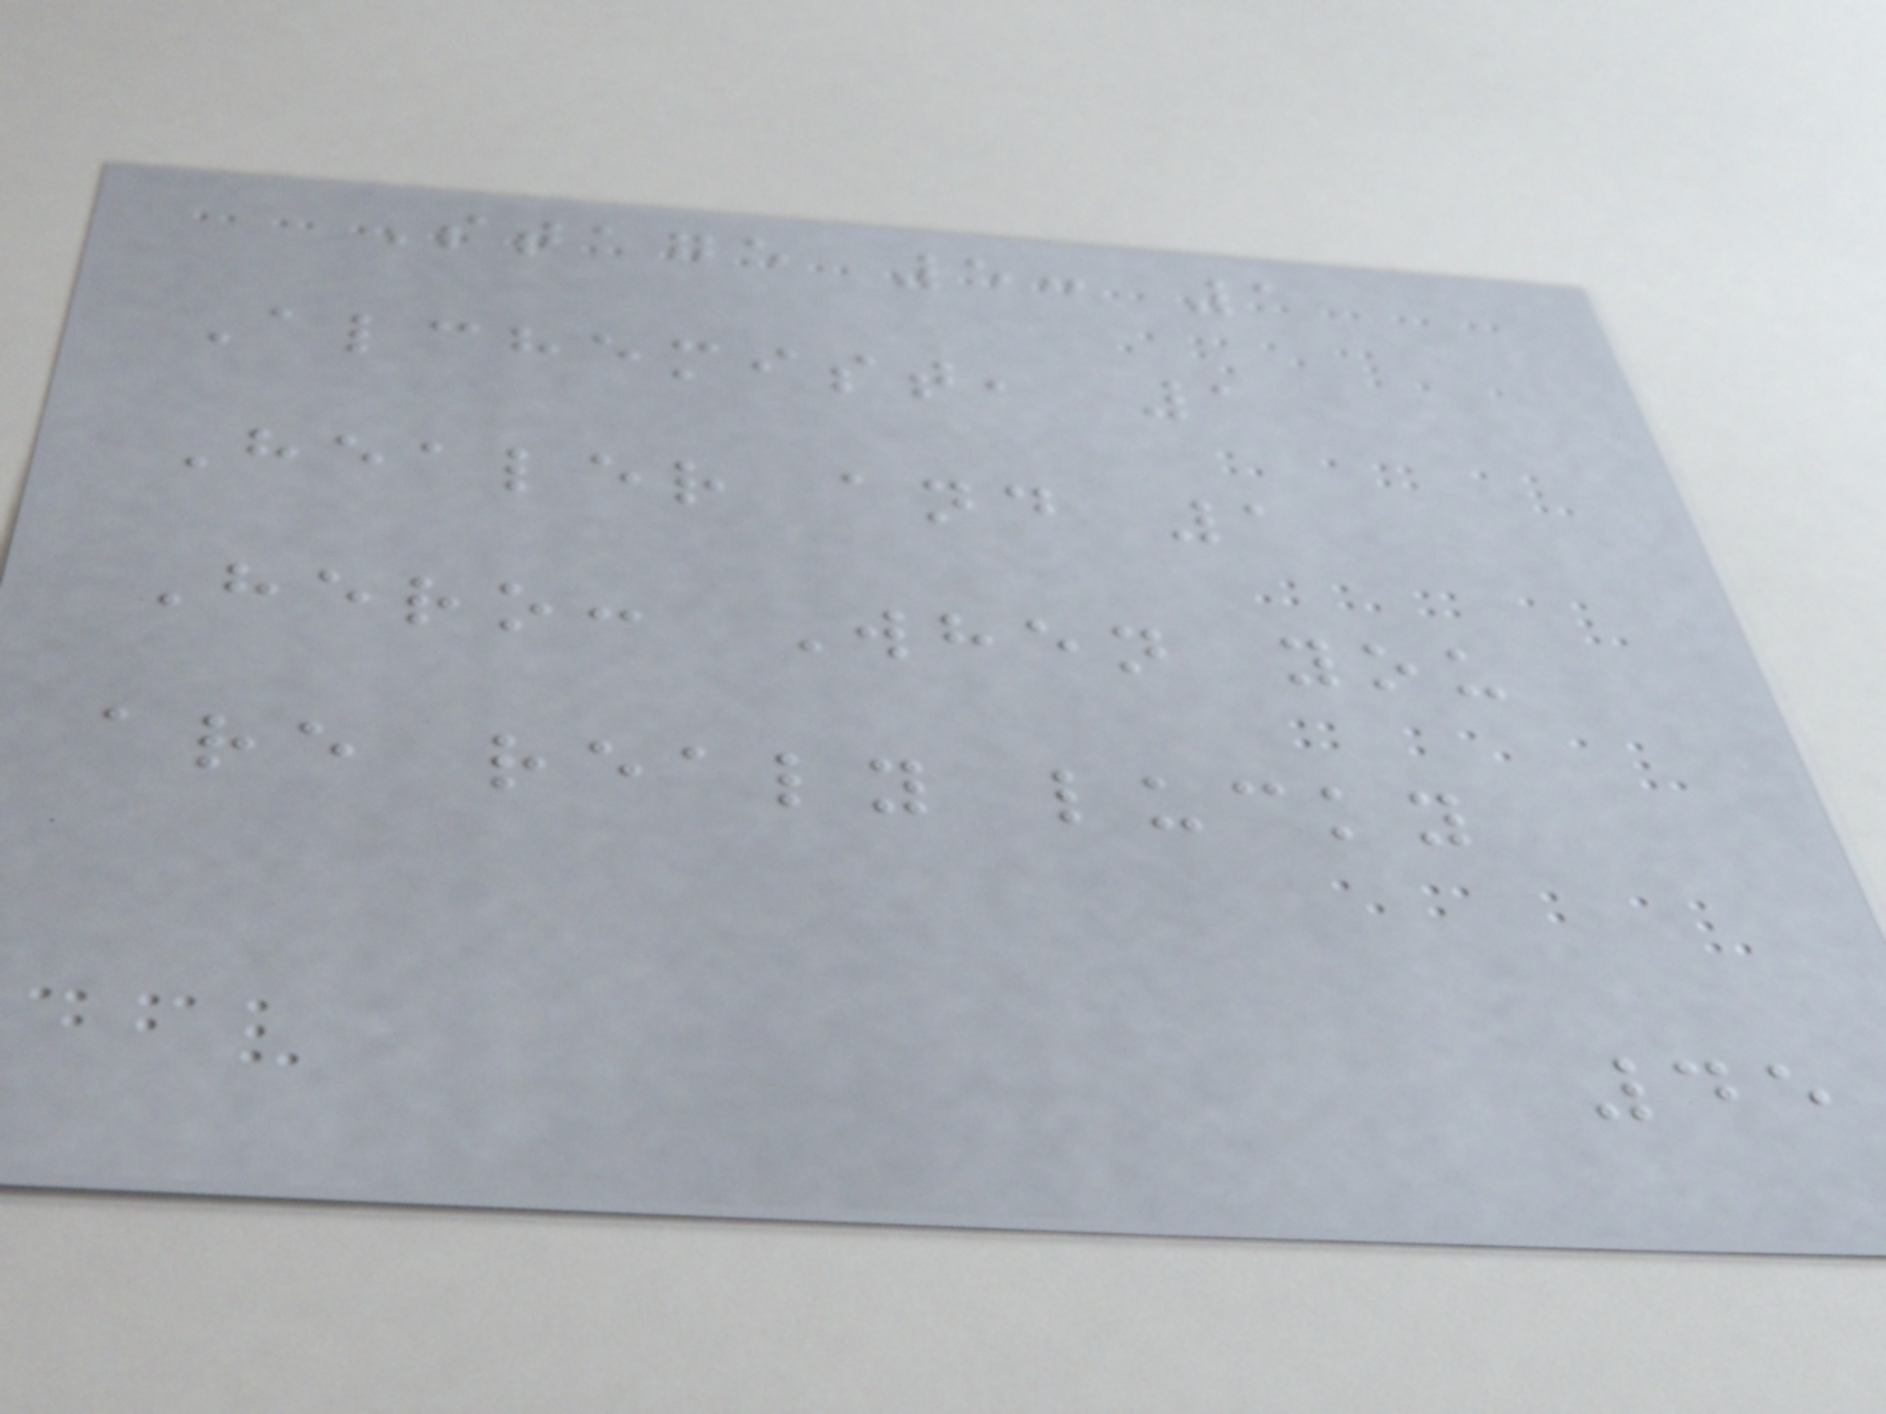Stage 5: 1
Alchemist, 1
Healer and 1
Hero: When you
are realy lucky
45
